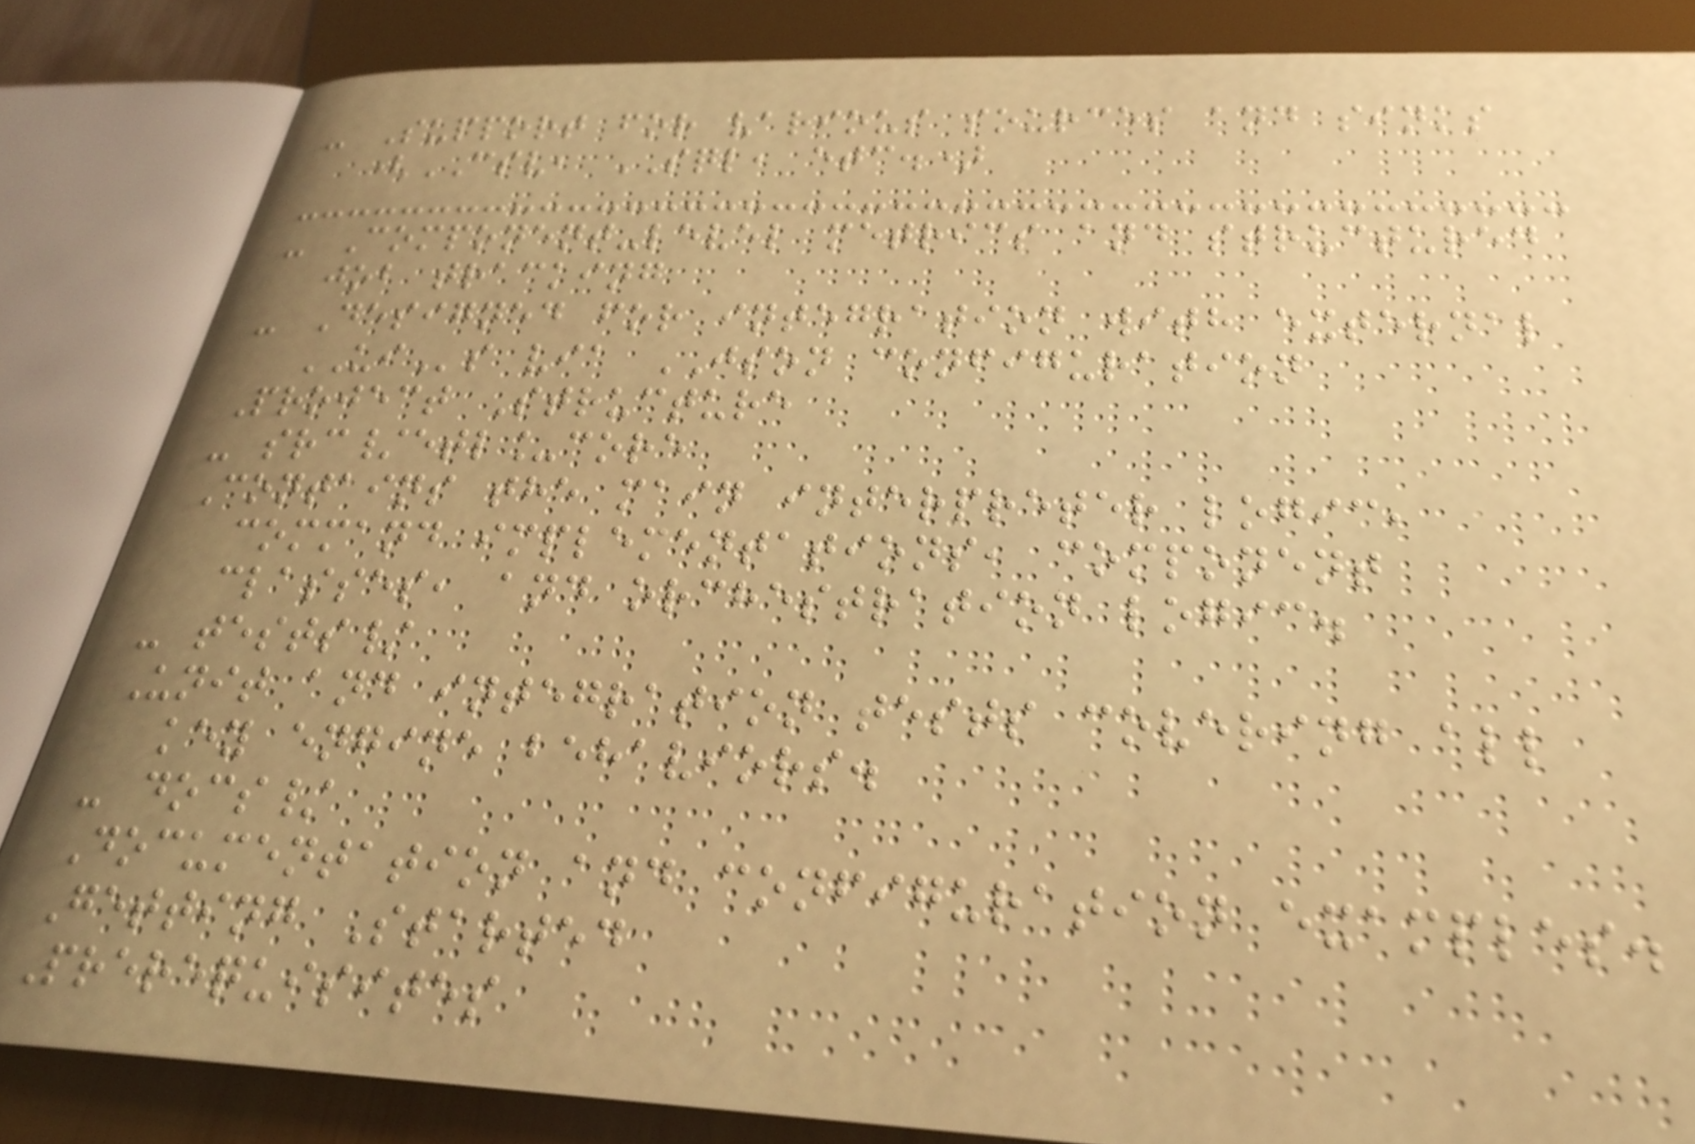- Support for various sources and sinks
(CSV, SQL, etc.)
- Component-level metrics and structured
job tracking
- Designed for integration with external
UIs via JSON configuration
Project Structure
- src/etl_core
Contains the main interpreter logic,
command implementations, component
classes, and orchestration logic.
- tests/
Unit and integration tests covering all
key engine behaviors.
- docs/
Documentation and configuration examples.
Getting Started
Prerequisites
